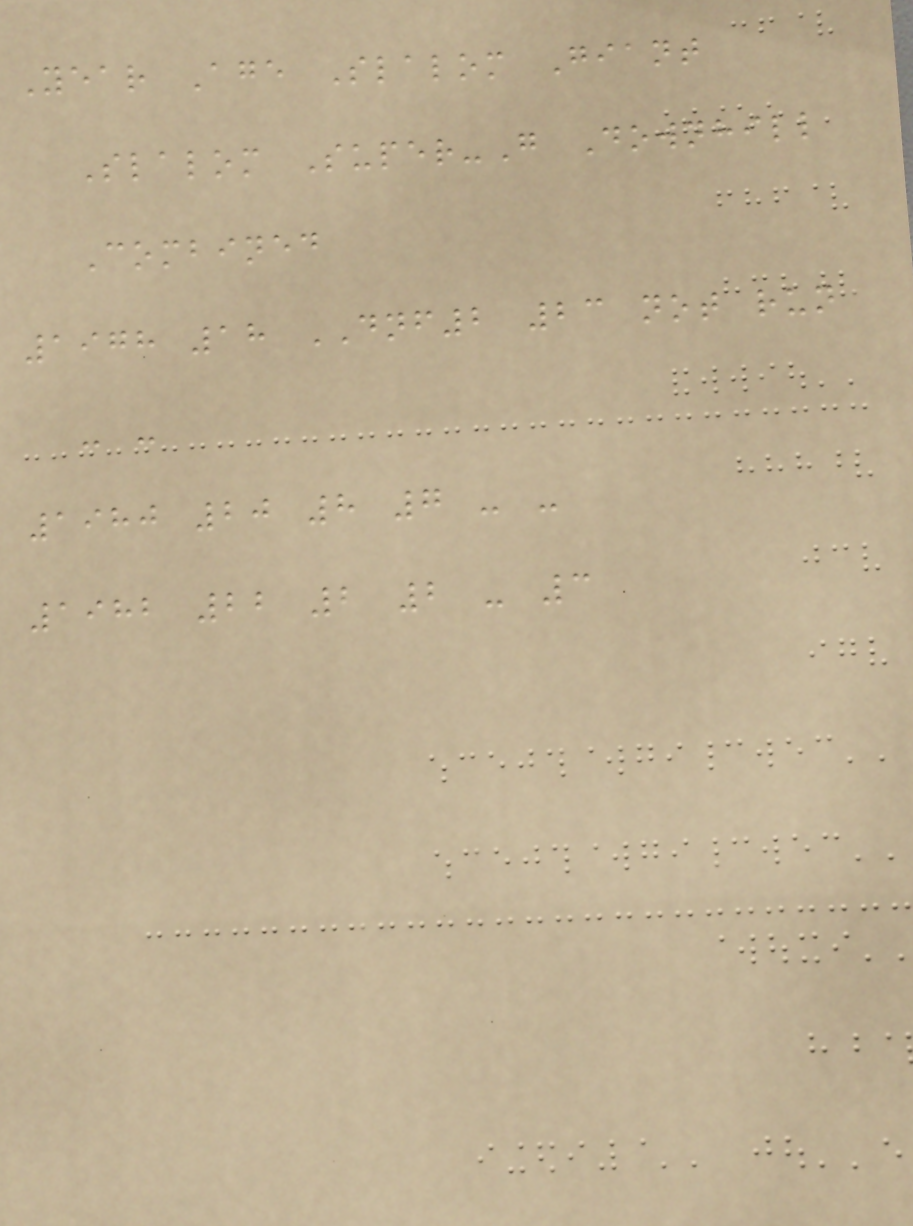Year Age Slalom Giant
Slalom Super-G Downhill
Combined
1978 18 DNF2 23 not run
- -
1980 20 8 7 - -
1982 22 2 2 - 3
